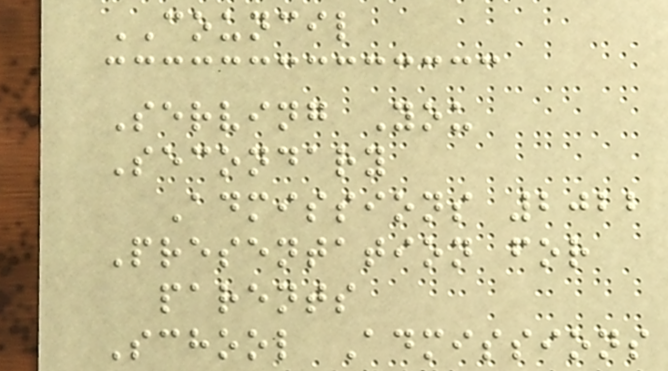COUNCIL
Serving You
Secondary
Admissions 2022
Presentation for
parents
School Admissions
